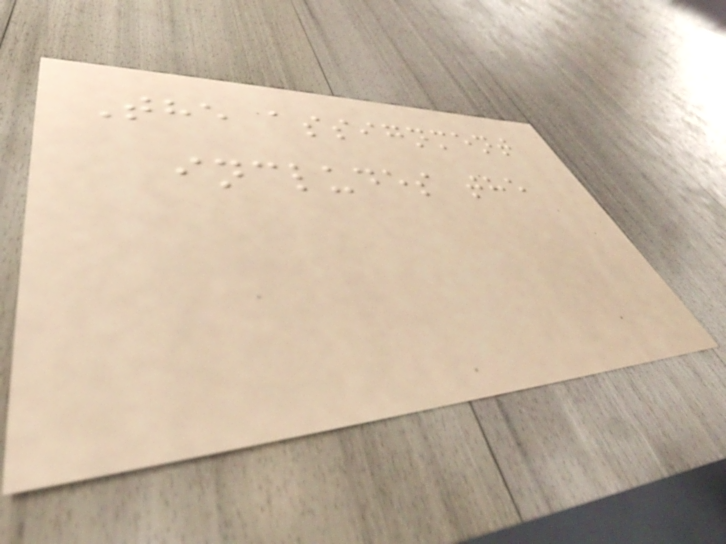The assignment
includes the
